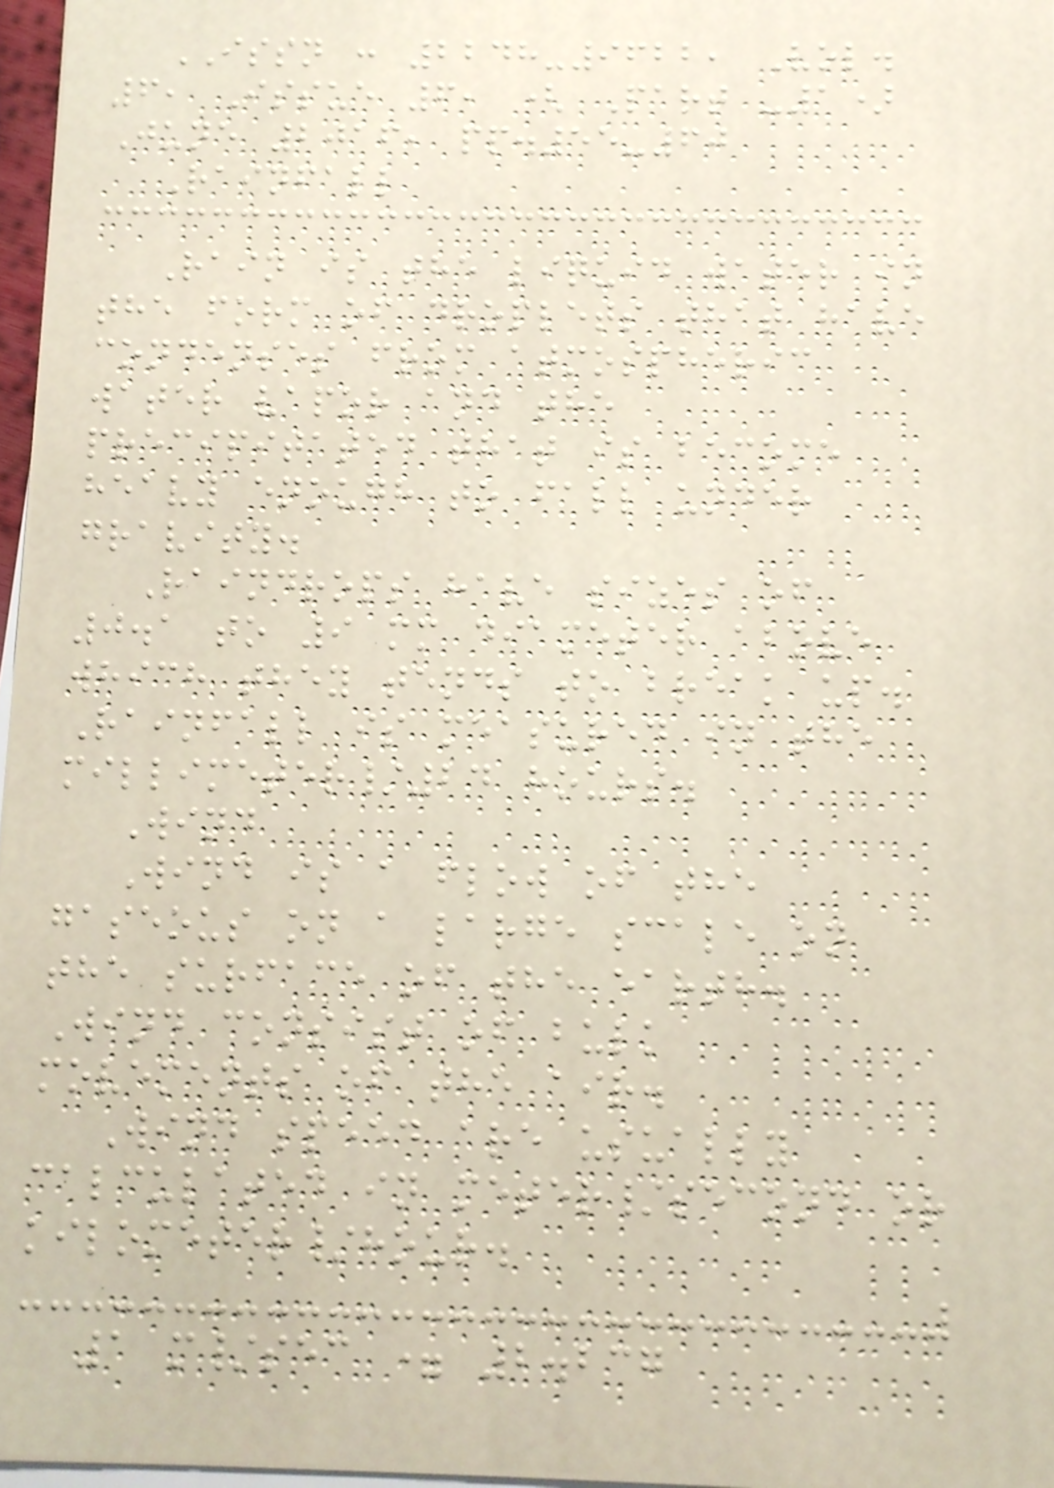ISSN : 2248-9622, Vol.
6, Issue 6, ( Part -1)
June 2016, pp.55-60
Rainfall
Rain is the liquid water in
the form of droplets that have
condenses from atmospheric
water vapor and the
precipitated that is become
heavy enough to fall under
gravity.
Raindrops have sizes of
0.1 to 9 mm diameter above
which they tends to break up.
Rainfall is measured in the
millimeter/24 hours.
Wind
Wind is a flow of the
gaseous on a large scale on
the surface of the earth.
Wind consist of bulk
movements of the air.
Wind speed are usually
calculated in meter/second or
kilometer/hour.
1 m/sec = 2.237
